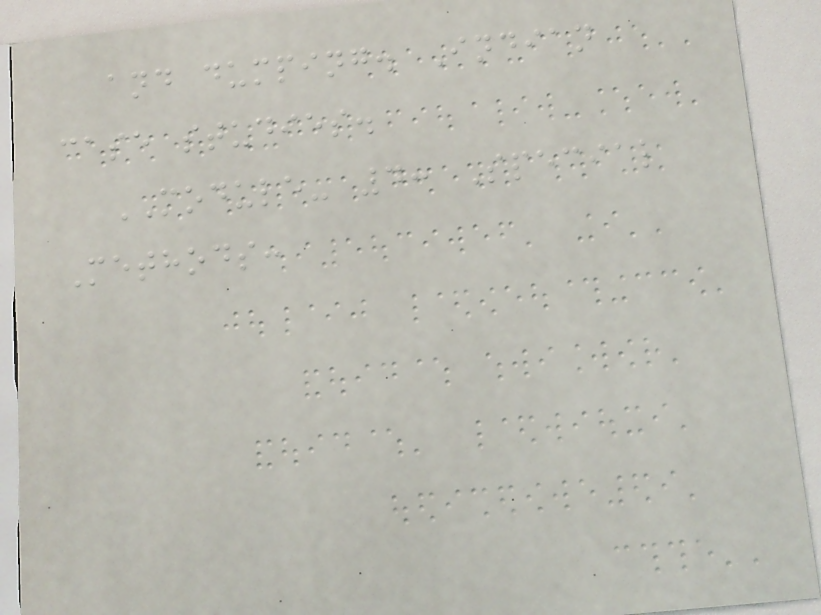and dumping. Indian
case studies.
MODULE- 4: Special
Methods:
